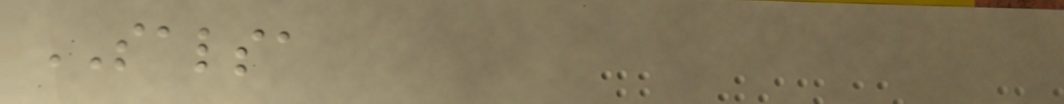SALSA
